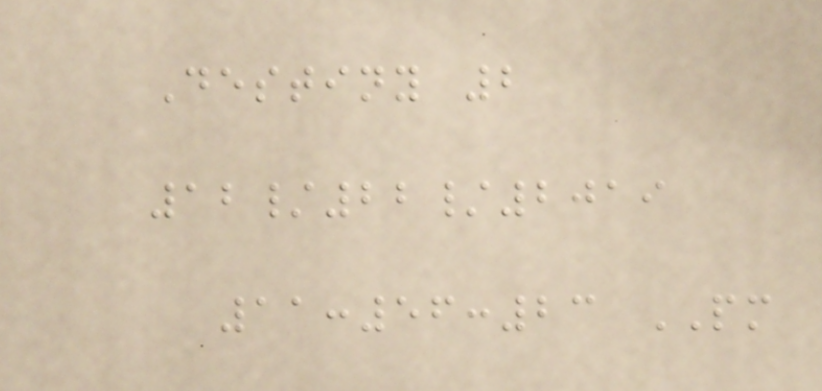Destiny 2
12/22/2019
11:56:23 PM
